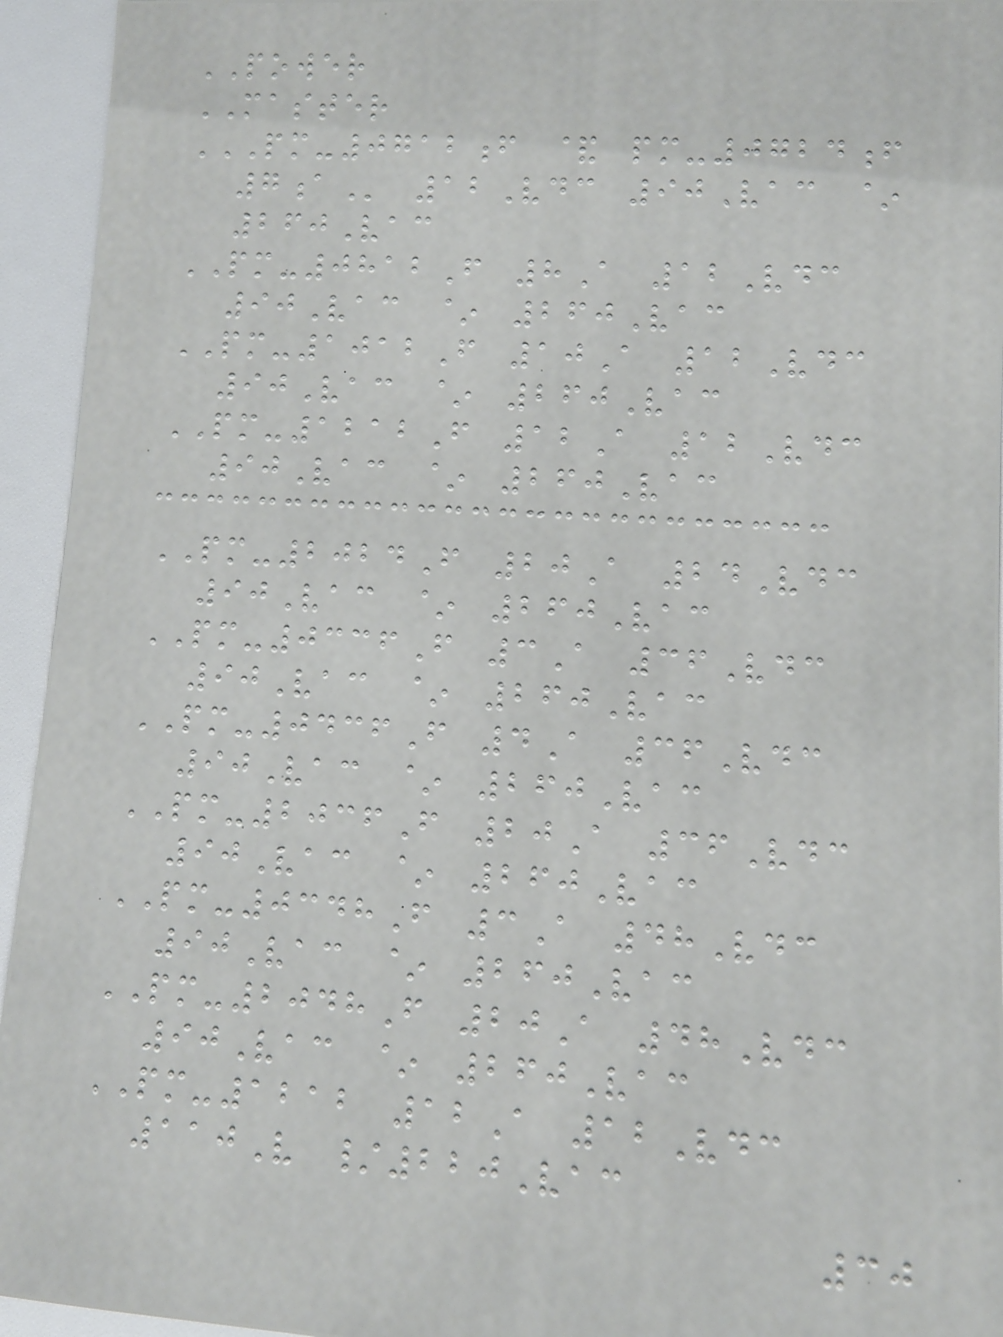POWER
MASTER
PM-0712F & PM-0724F
7A 12Vdc 90Vac ~
260Vac
PM-0812F 8A 12Vdc
90Vac ~ 260Vac
PM-1012F 10A 12Vdc
90Vac ~ 260Vac
PM-1212F 12A 12Vdc
90Vac ~ 260Vac
PM-2024F 20A 24Vdc
90Vac ~ 260Vac
PM-0336F 3A 36Vdc
90Vac ~ 260Vac
PM-0436F 4A 36Vdc
90Vac ~ 260Vac
PM-2036F 20A 36Vdc
90Vac ~ 260Vac
PM-0348F 3A 48Vdc
90Vac ~ 260Vac
PM-2048F 20A 48Vdc
90Vac ~ 260Vac
PM-1212 12A 12Vdc
110V /220Vac
30
